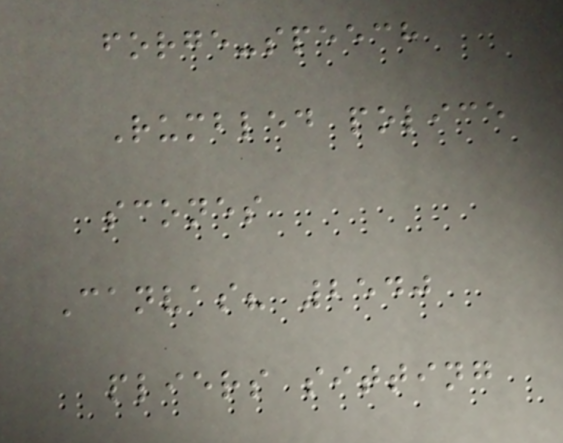forge-speech
Rumbled police
scones
Canvas? 2540
pliers sitting
